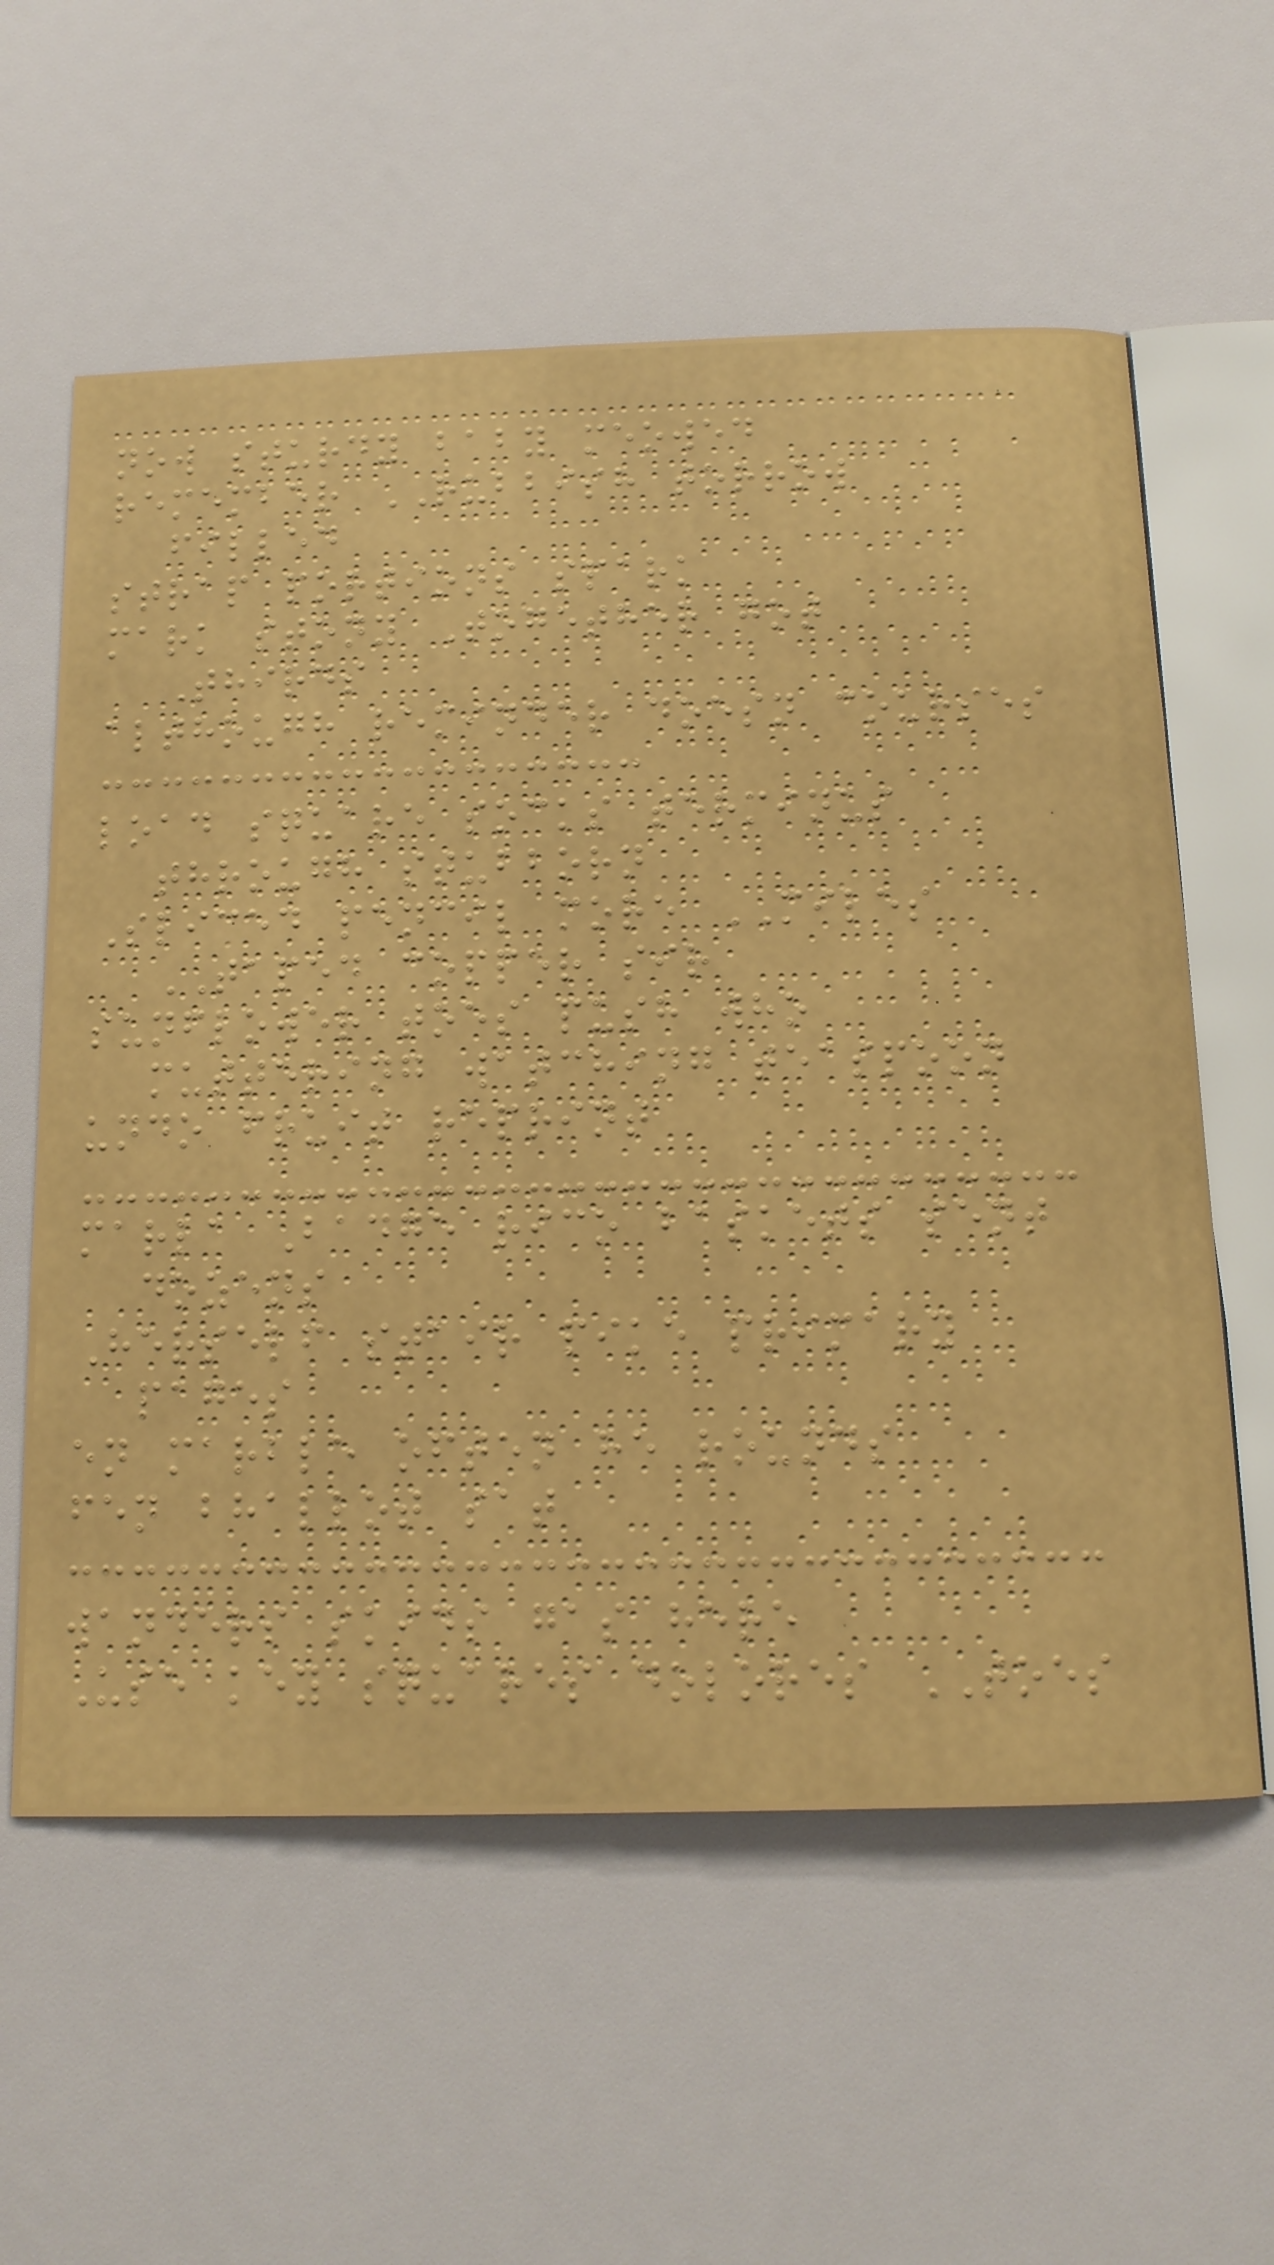now sturdy baby meowed
remember RUBBISH torrow
filled
strap portions spark
mark stony Together got
Thirds
although reminder doesn courses
load square socks terminus
through stubborn
Sliced pencil more MILES
TAPED copper sir
sunflower toes push who
muttering watching teaspoon
undo fruit reprint
marla Badge rico baskets sent
dozens
Herself stair pike primary
pages
en marble often he rounds
fen bhallot sat
wanders skids gas here
Use key squares dolores TOES
